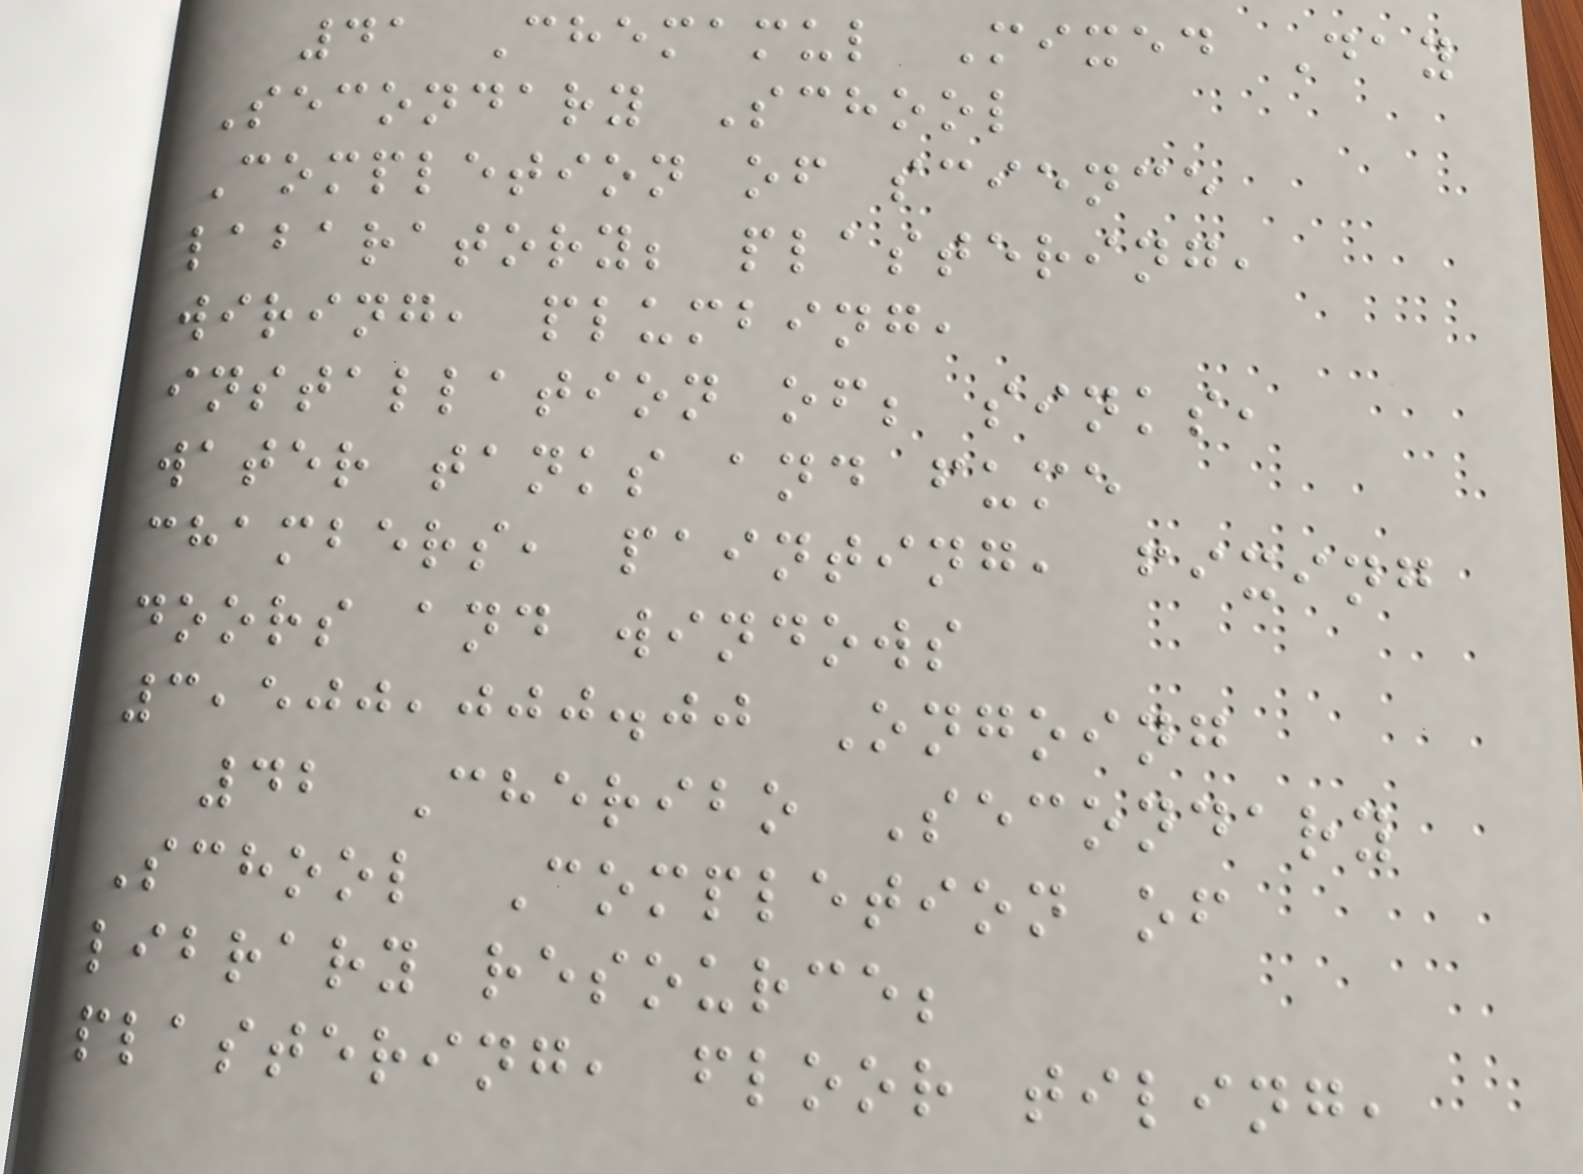41 Chemamul Mixed Day
Secondary School
Completion of science
labaratory; plastering,
wiring, plumbing,
installation of; sinks,
water tanks and fume
chambers, painting, fixing
doors and windows
3,500,000.00 Ongoing
42 Cheribo Secondary
School Completion of
library resource;
plastering, floor tiling,
